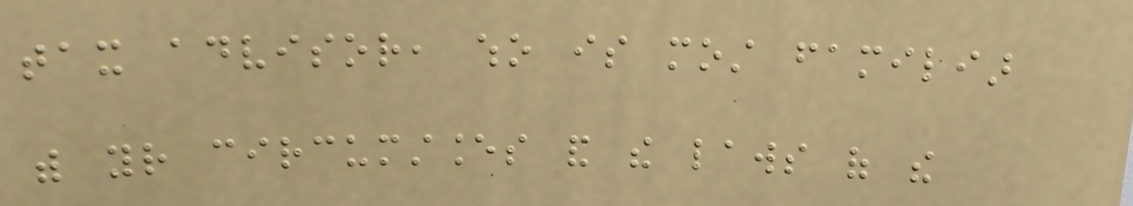tax advisor, who is most familiar
with your circumstances and the laws of the
